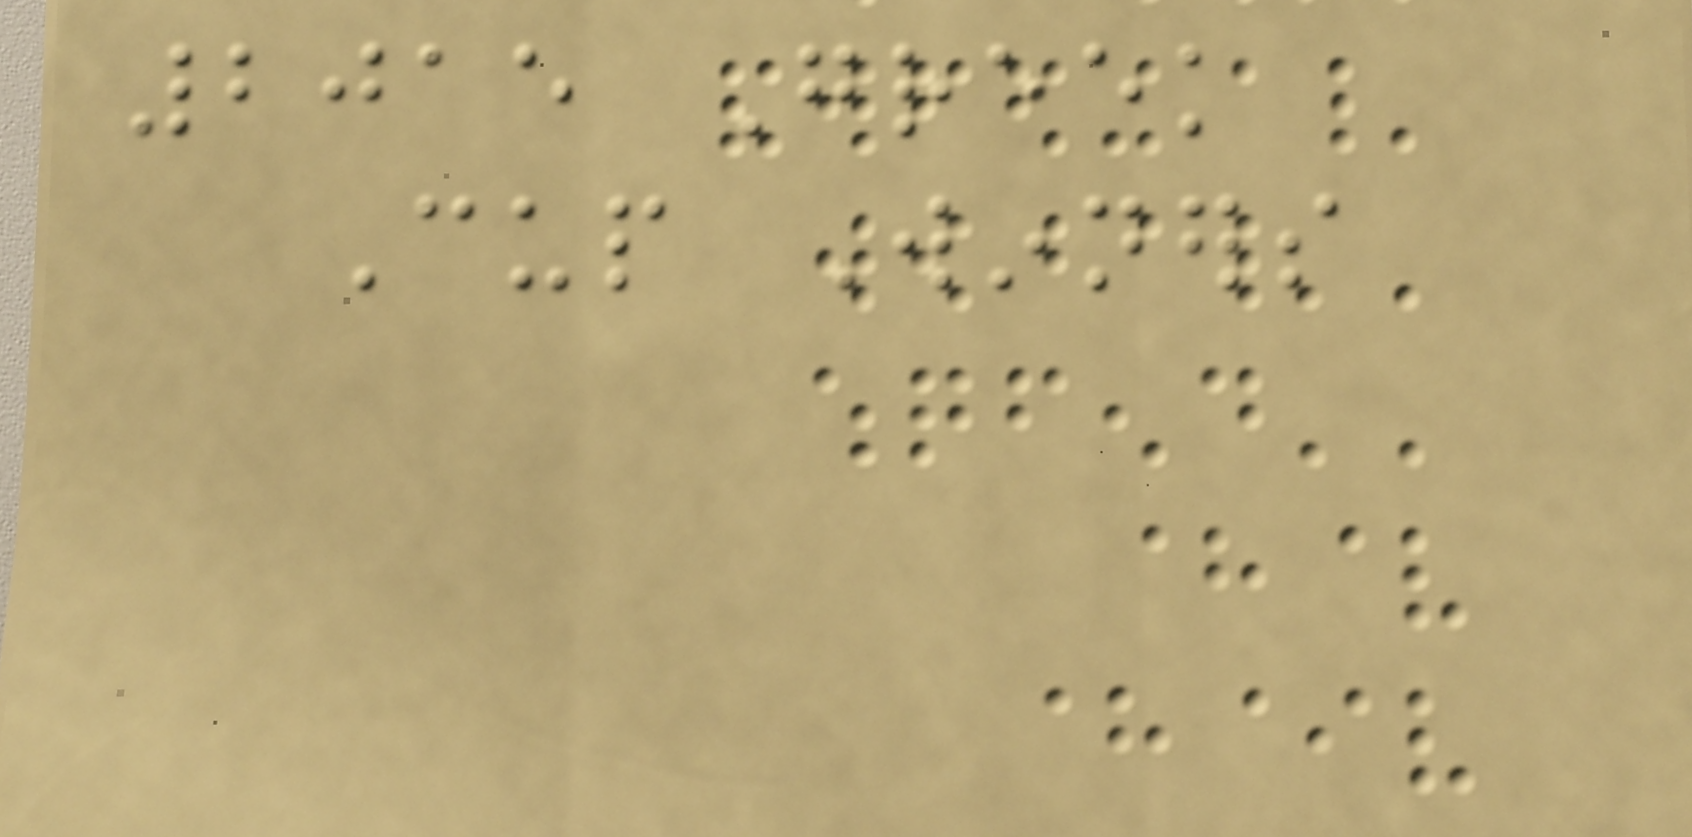2015 Greek
Cup Winners
